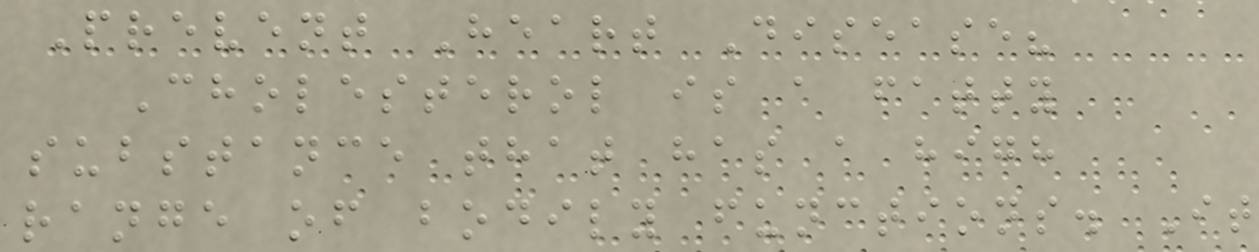Prevent Heart Disease?
Cholesterol is a fatty
substance that has a high
range of bodily functions. It
